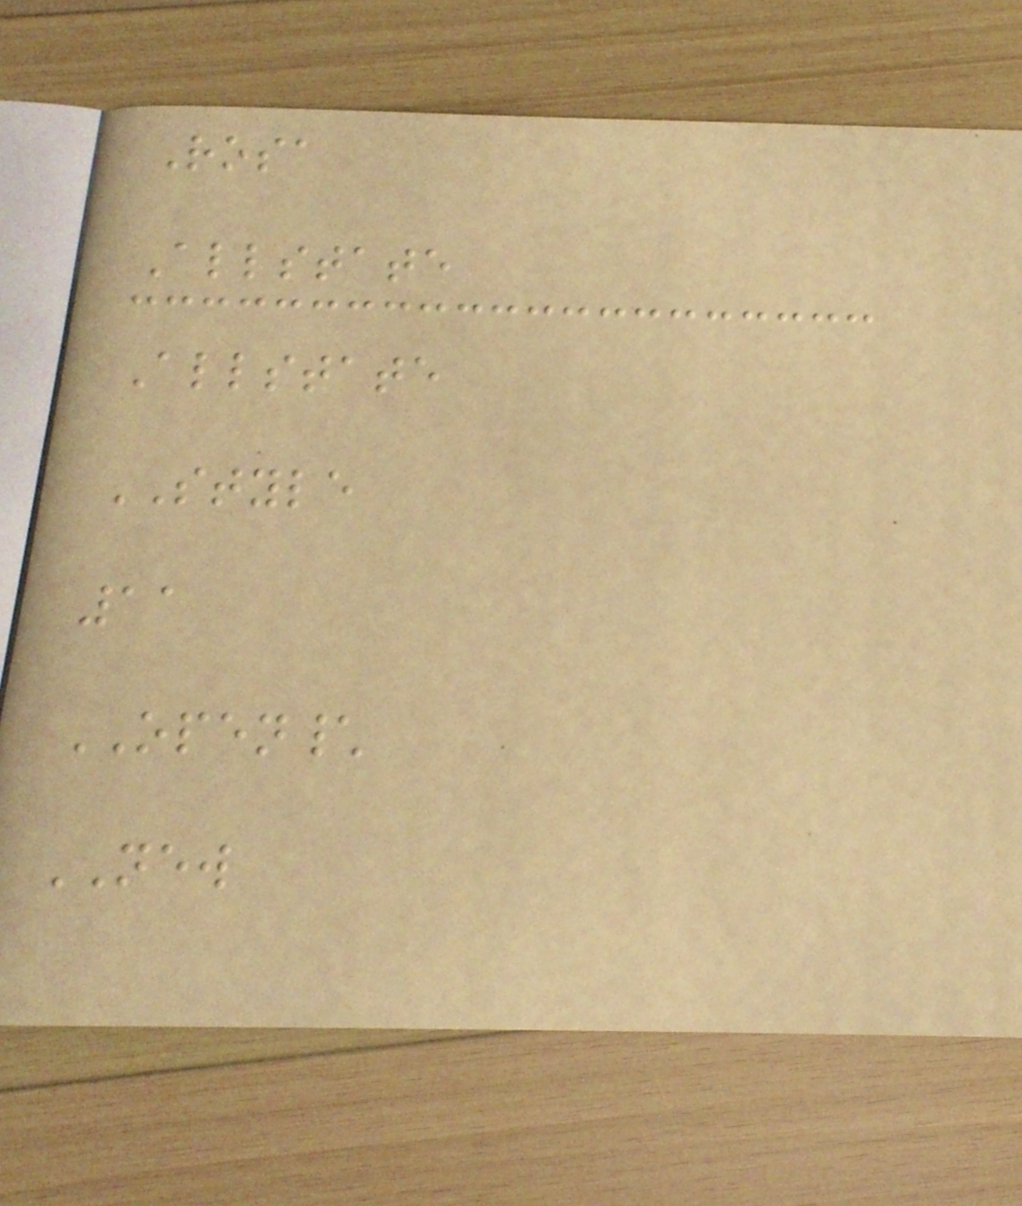Rosa
Allstate
Allstate
STYLE
11
OPEN\
NEW
